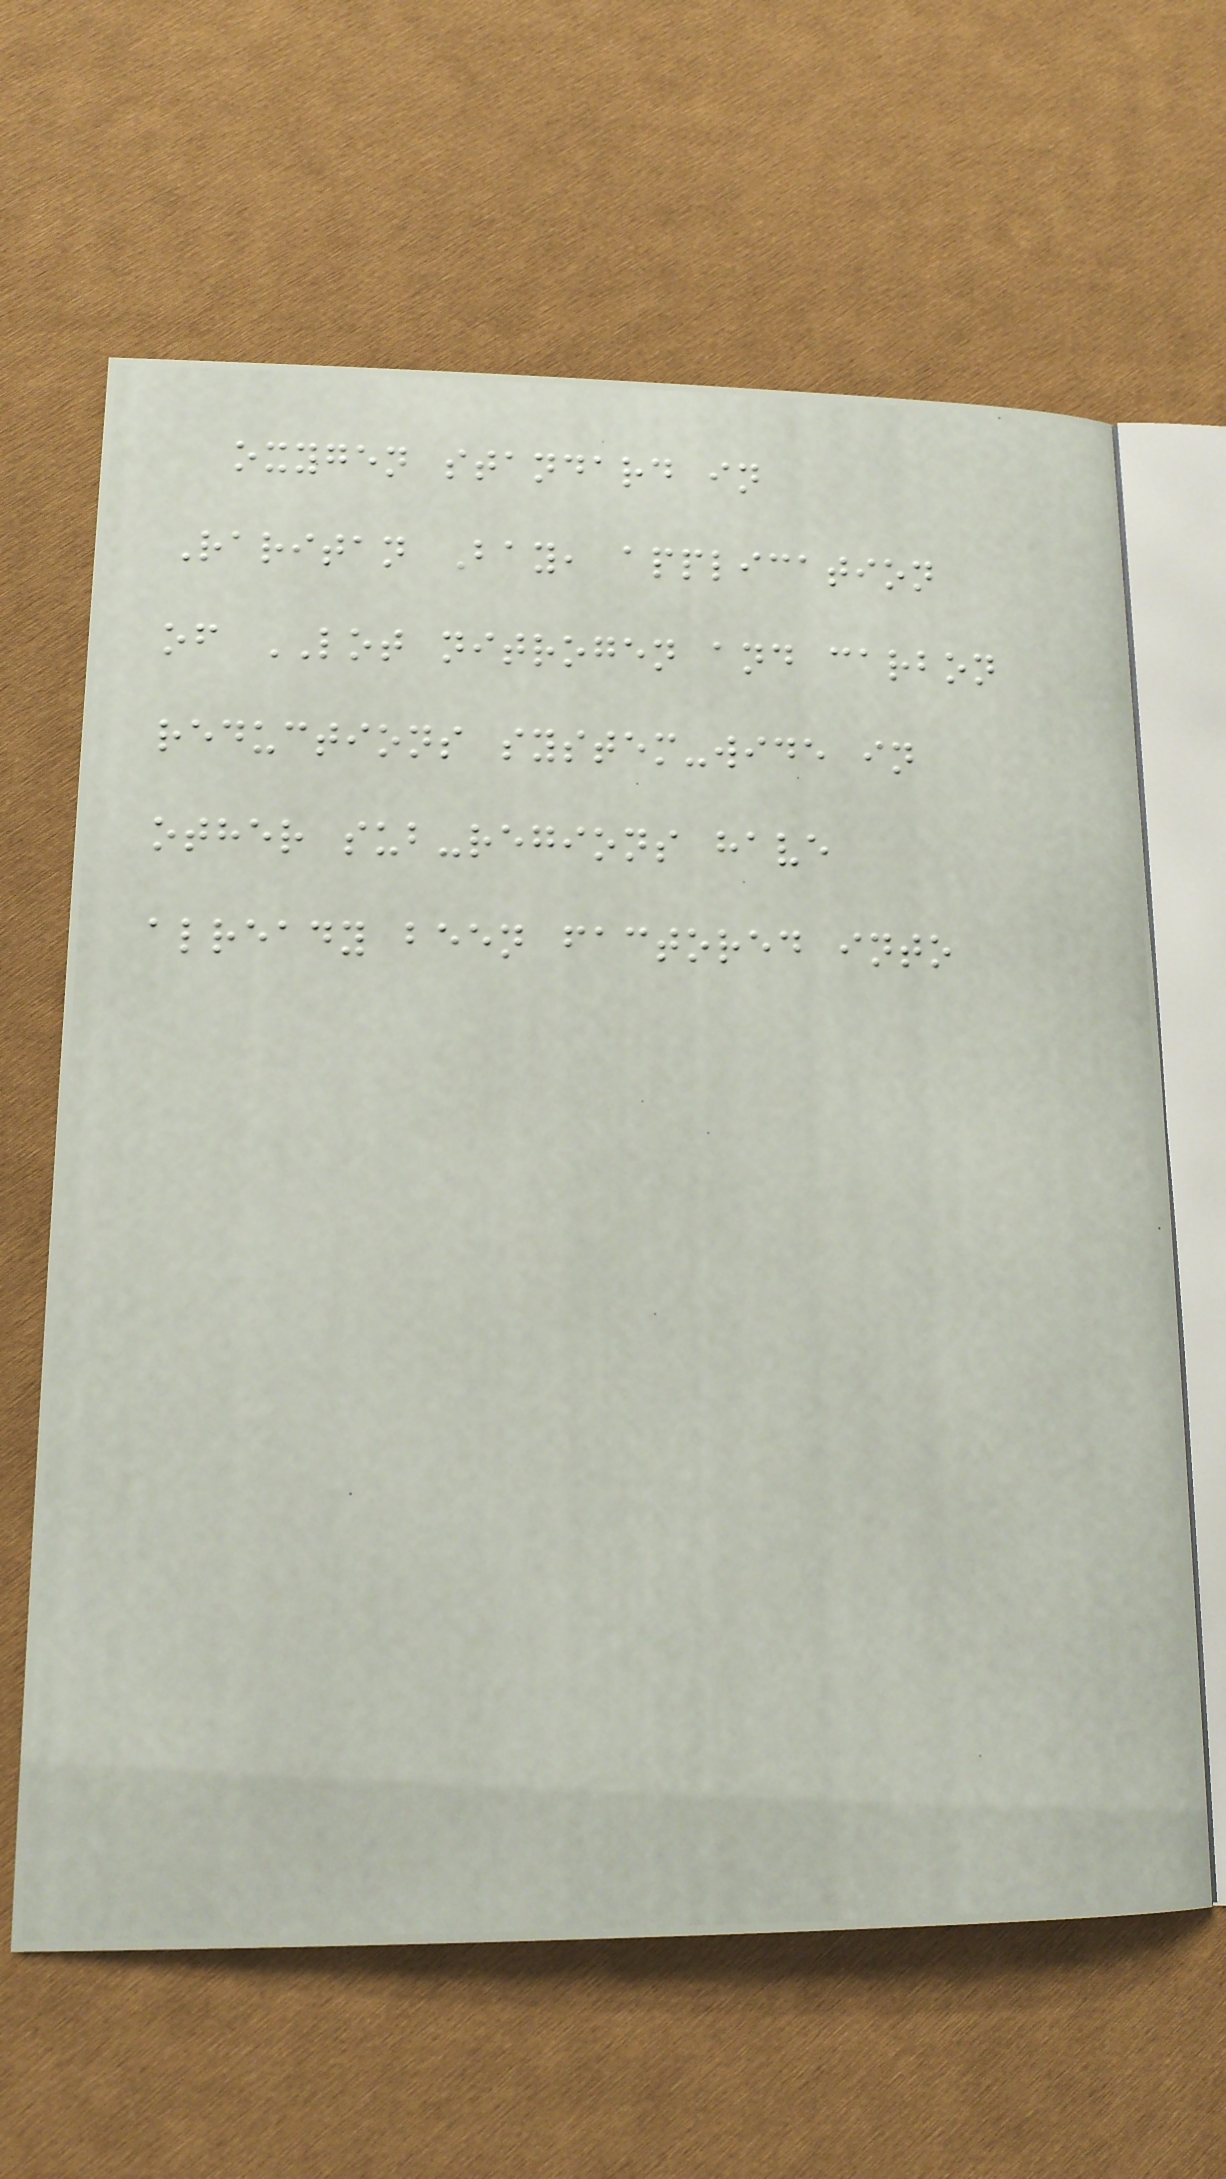oxygen standard in
Raritan Bay, application
of LOT nitrogen and carbon
reductions system-wide in
other sub-regions have
already been factored into
